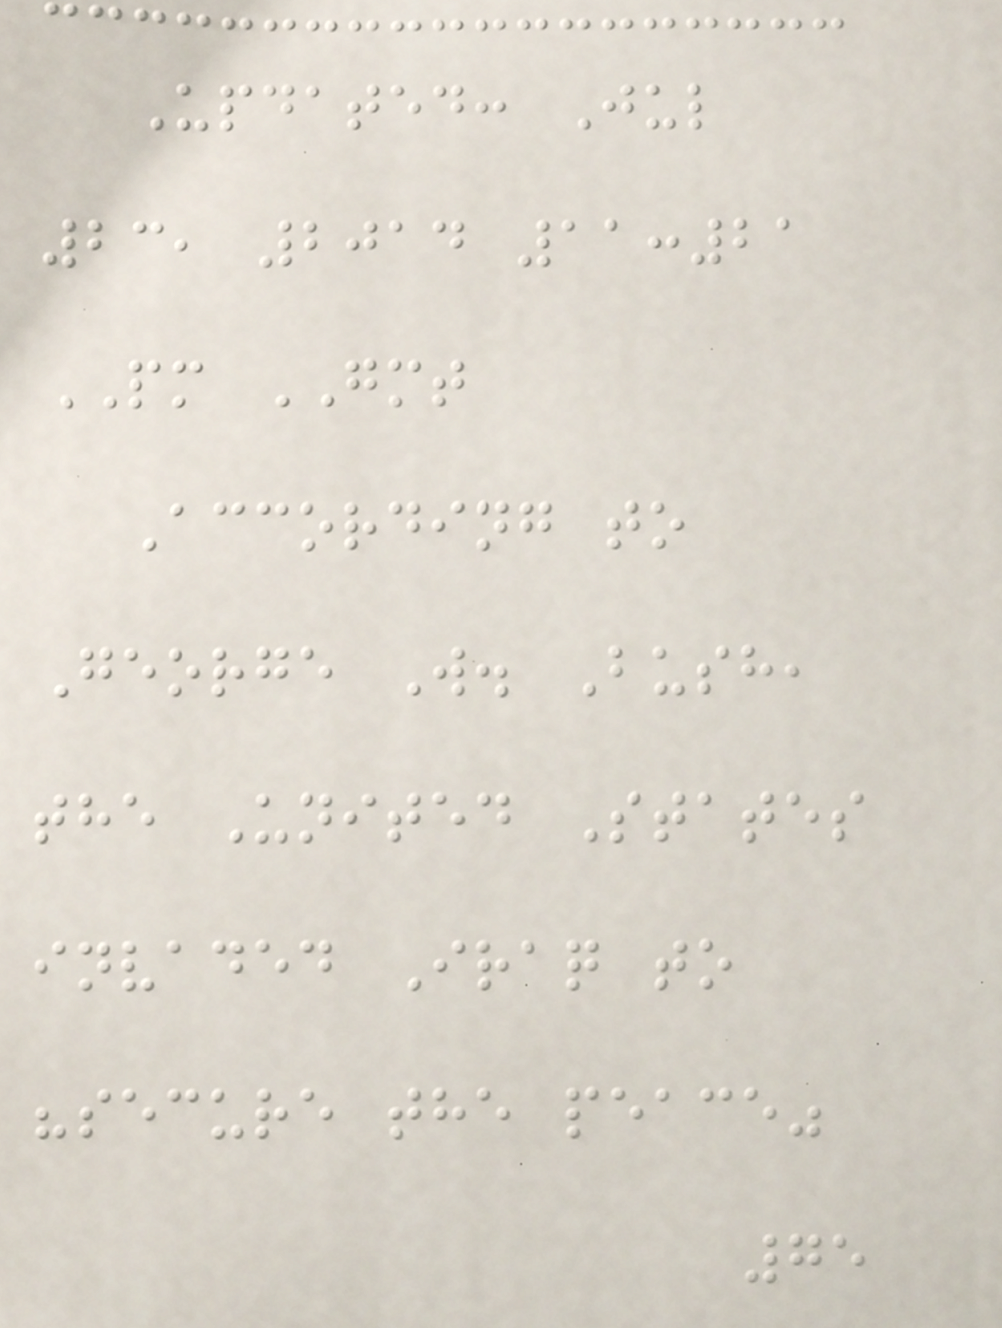Updated: Jul
23, 2014 11:21
PM GMT
According to
George W. Bush,
the United States
invaded Iraq to
"secure the peace"
75
